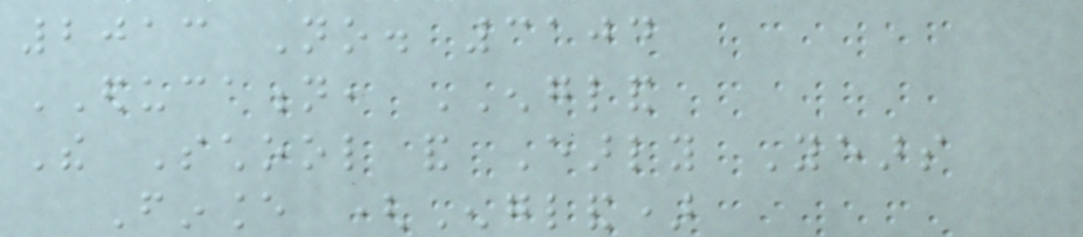2013 No. 3104
EDUCATION, ENGLAND
The School and Early Years
Finance (England)
